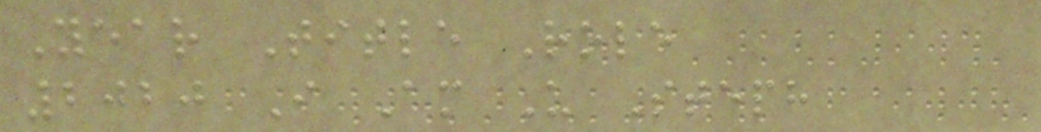Year Title Role
2020 I Am U Steph
